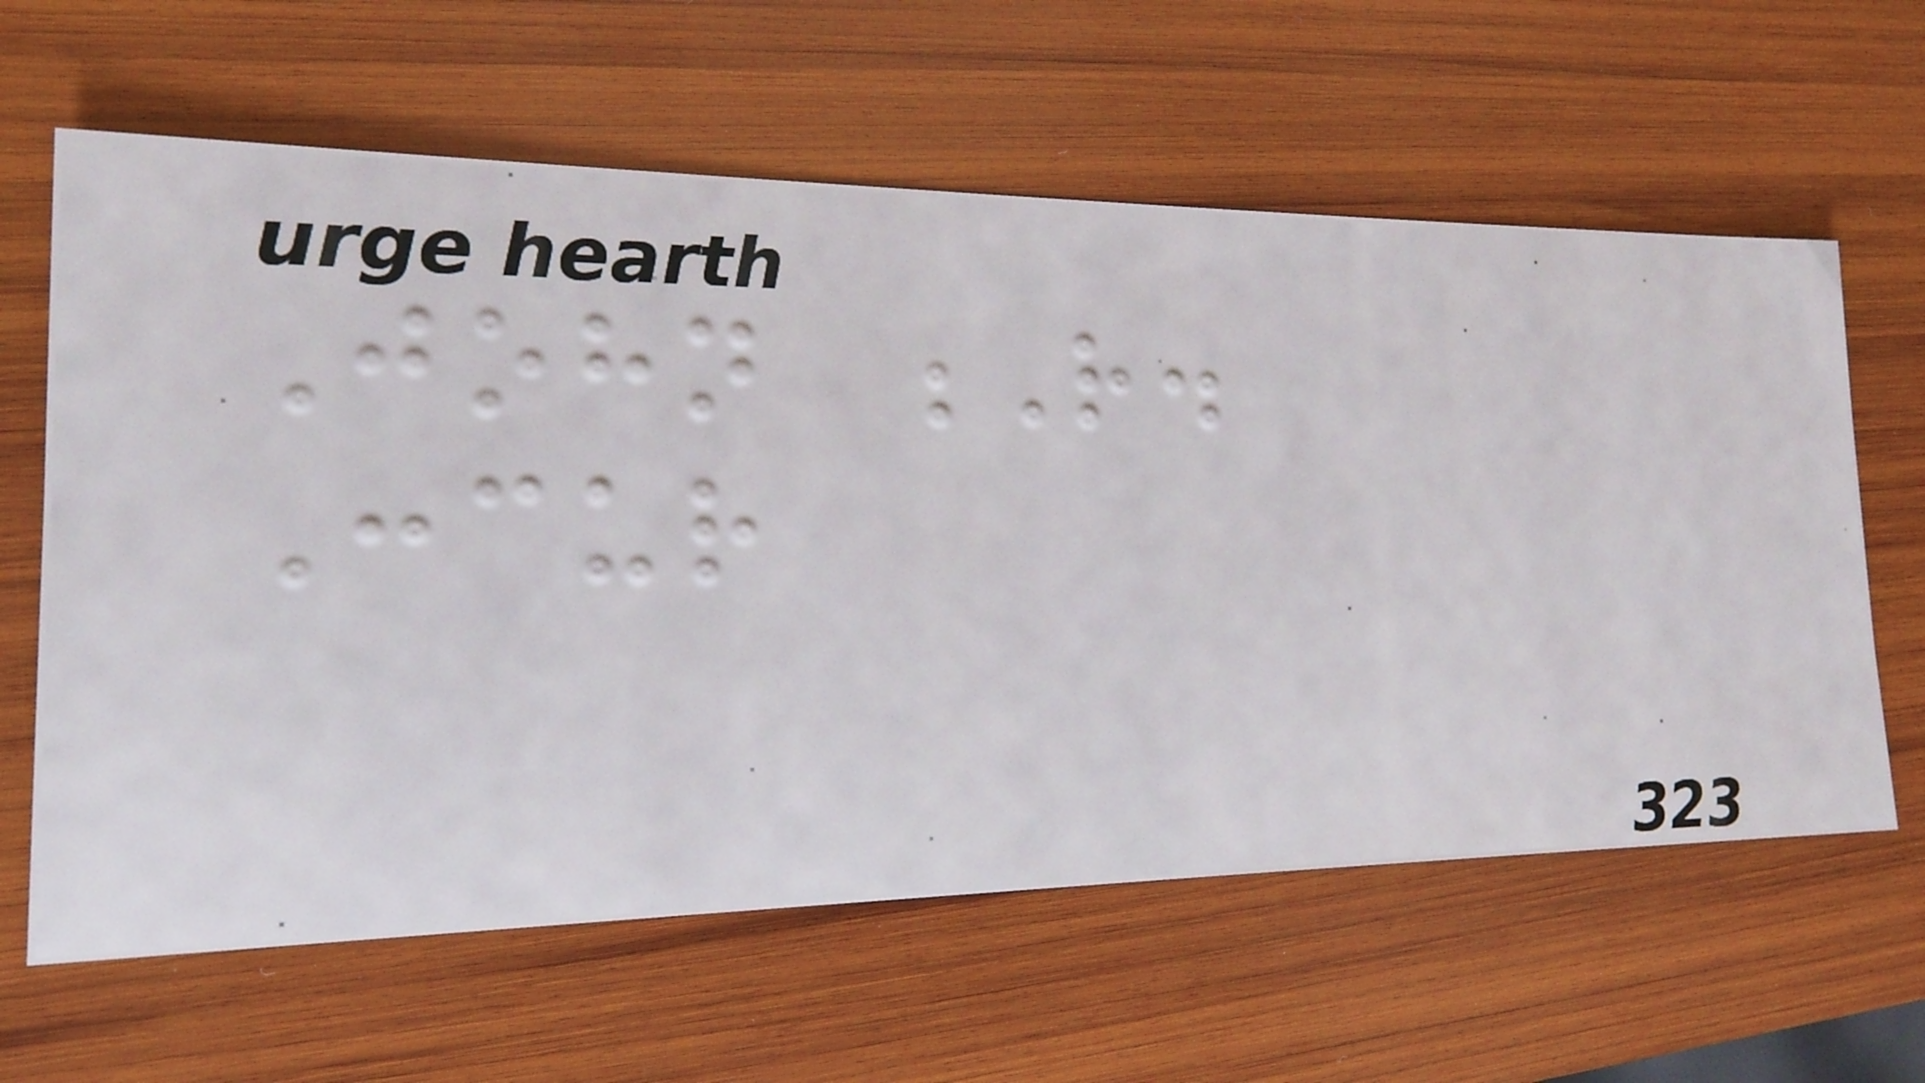John R.
Concur
